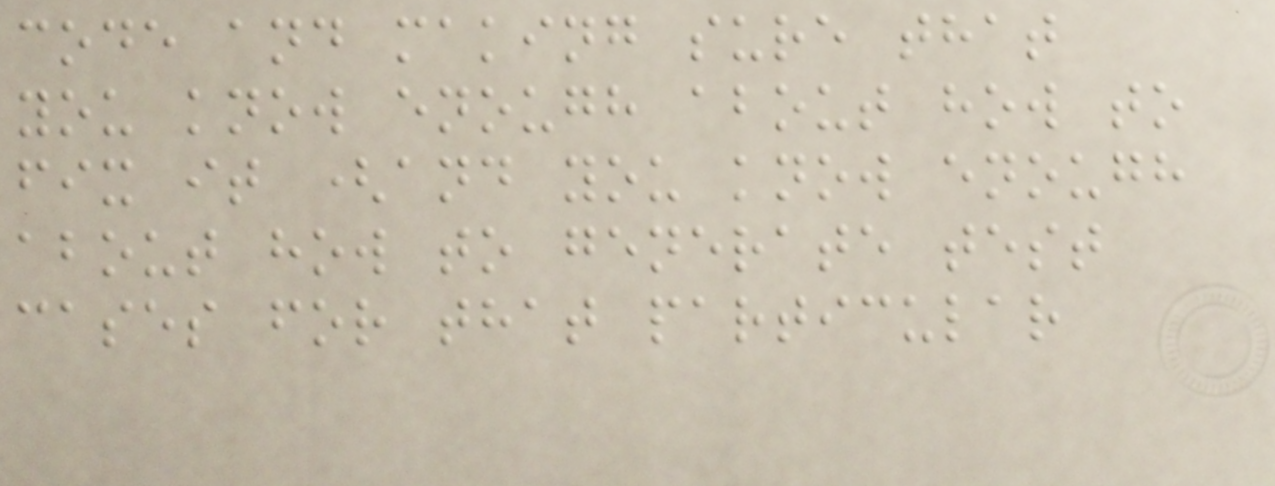code and making sure that
you know enough about how to
fix it (and you know enough
about how to generate test
cases for that particular
